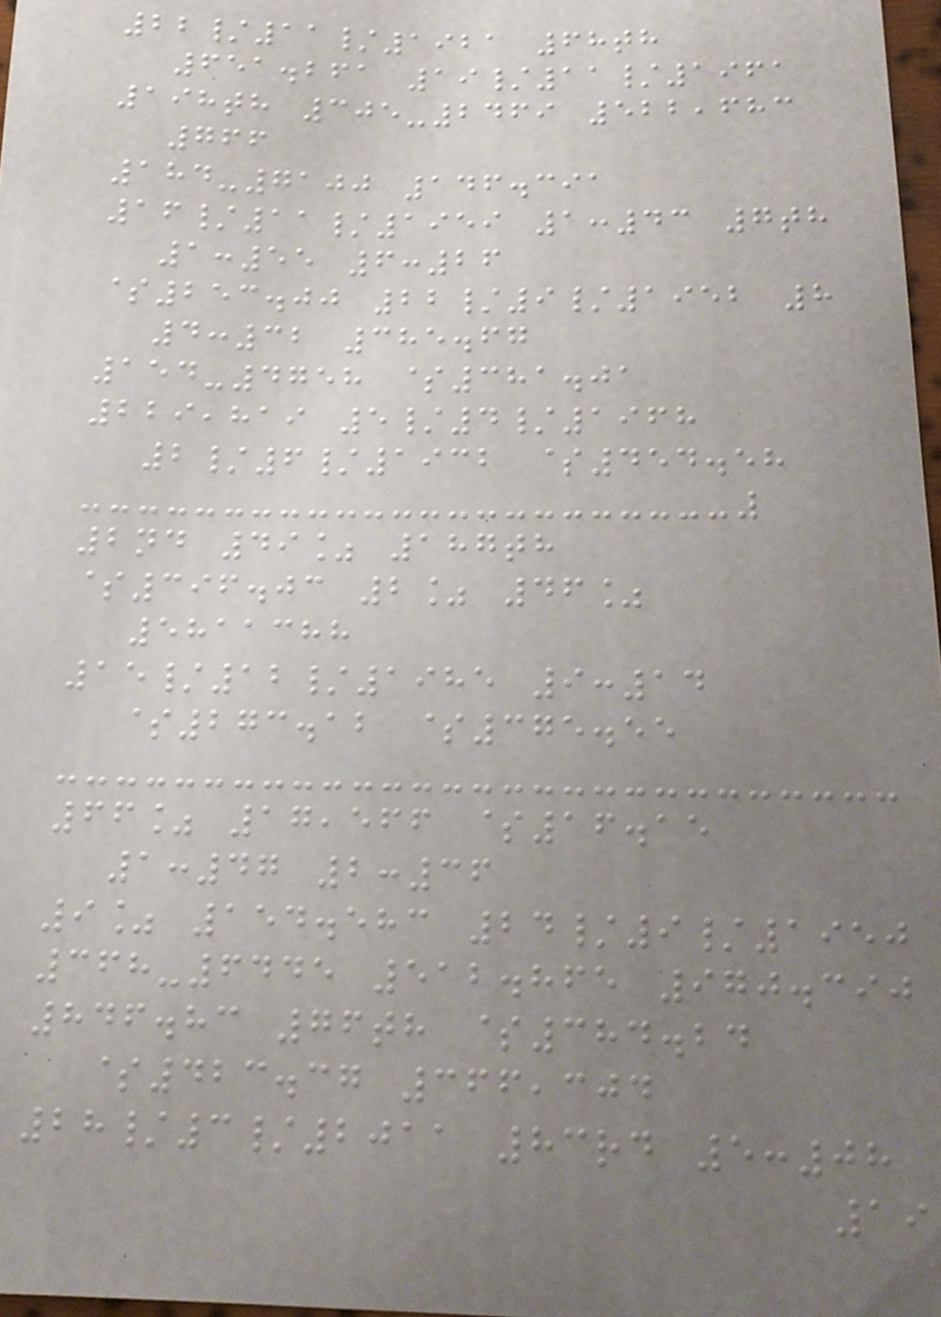22/11/1921 68th
651.261 19/11/1961
198th 305-2469 522,683
766
184-7100 146.391
16/11/1959 1:43 7th
1:55 6:26
$253.00 22/9/1952 8
4:32 385.67
154-4758 $381.01
229,819 5/4/1968
2/6/1932 $454.58
2nd 49% 187th
$396.03 2% 46%
5811388
15/12/1985 9:14
$273.12 $375.55
66% 17,566 $16.15
1:47 2:36
9% 154.583 24/9/1950
368-6445 512.865 970.390
846.83 76th $384.24
$423.37 366,304
28/3/2011 83rd 5:08
19
